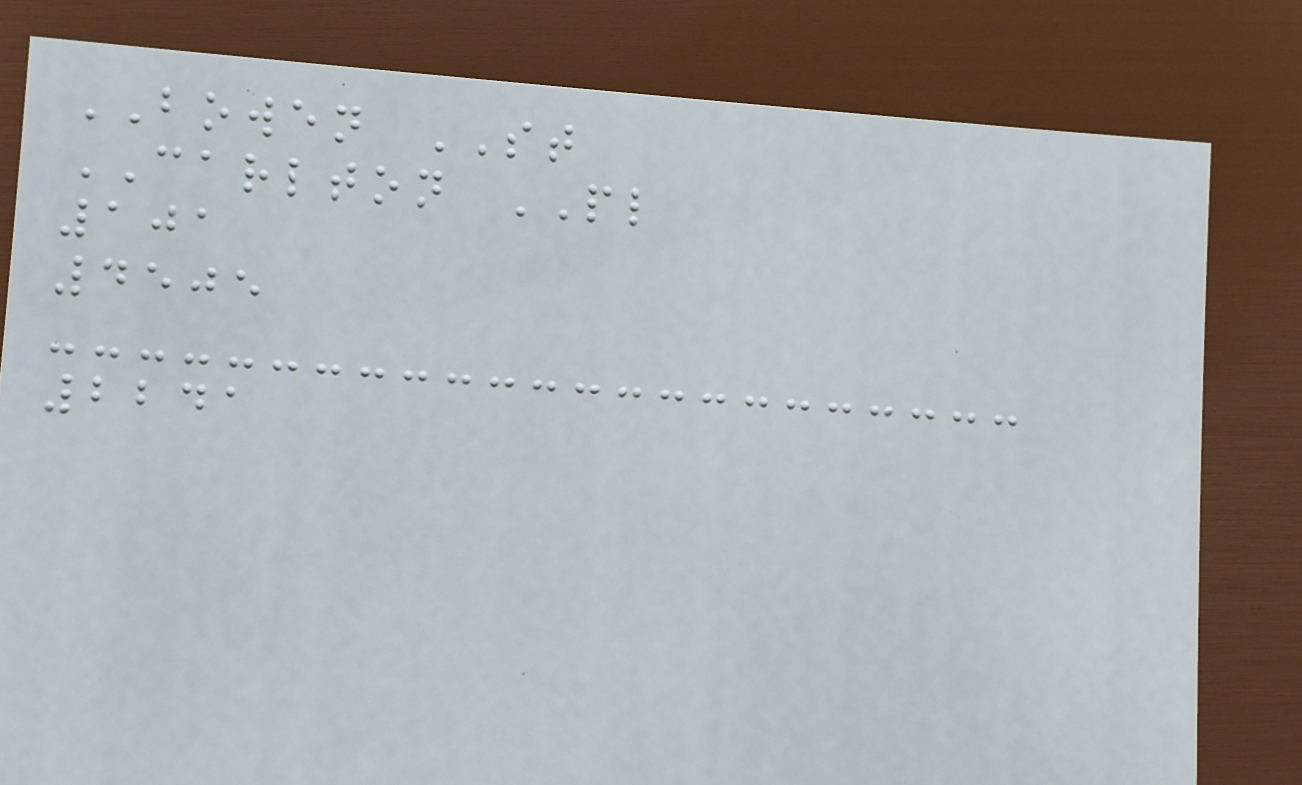BOWEN ST
CARLTON PL
101
4505
2241
